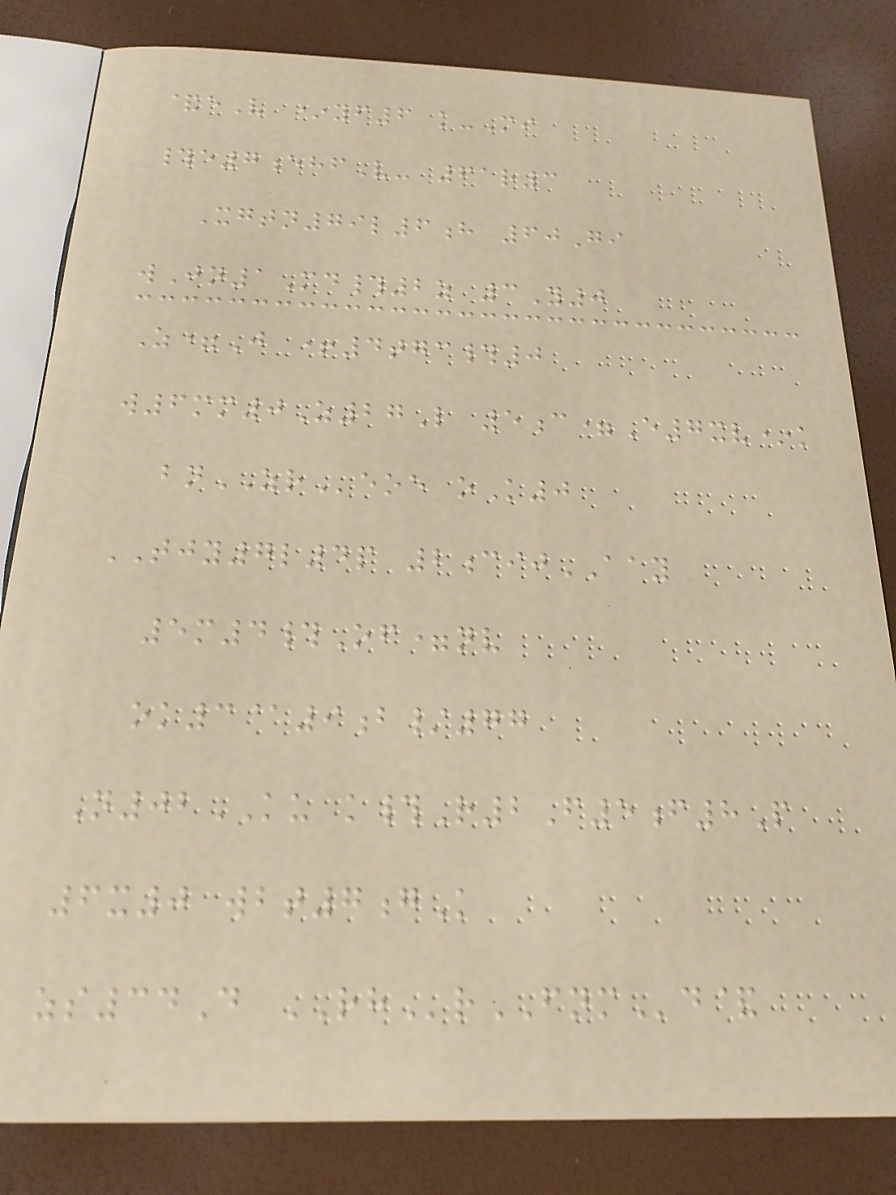&eV *yf6 k-Mi
#e7ehfV- 61r3
Xgtn79l6h 60Gi
wJn1Md#2z 3Y0
Z=J +4tgc#0
w6mm0Z27L 5c=E7xv*k
bnZReoe oK0
TJY7l4p 2cijAAY
5m4#Of=nv
ok3@9b/77
N02KU k#R2F5f8P
6x0 wbt7gK
zs34D RHrFNMd&
